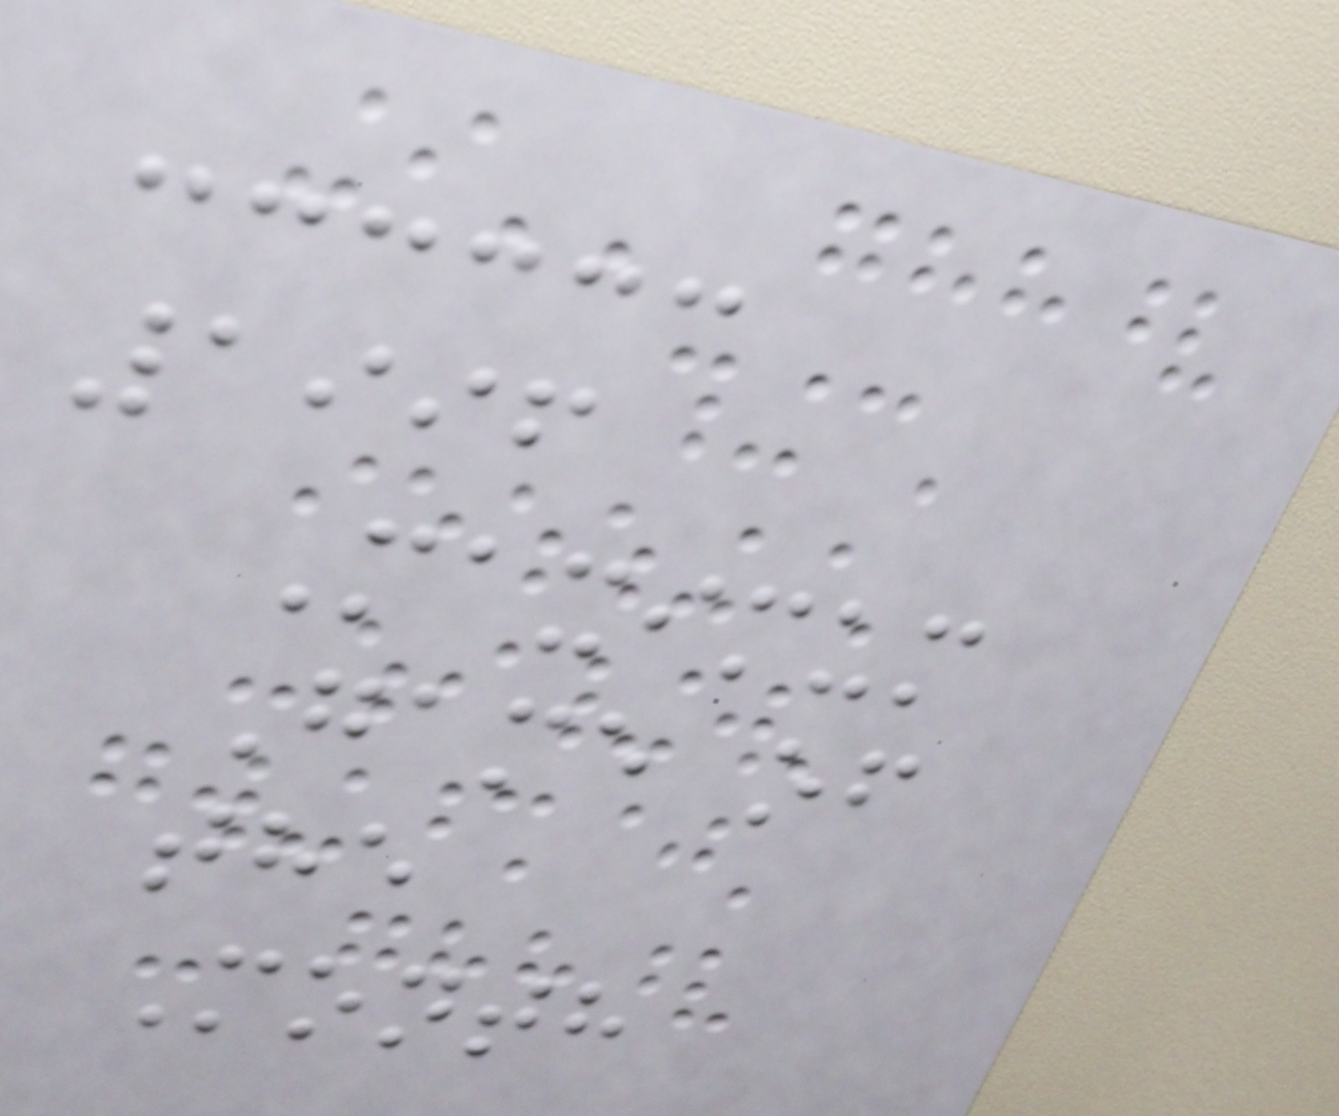1996
Maximum
Game of
the
Month
